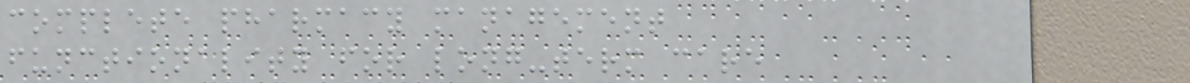complete pharmacy management
functionality for long-term care
